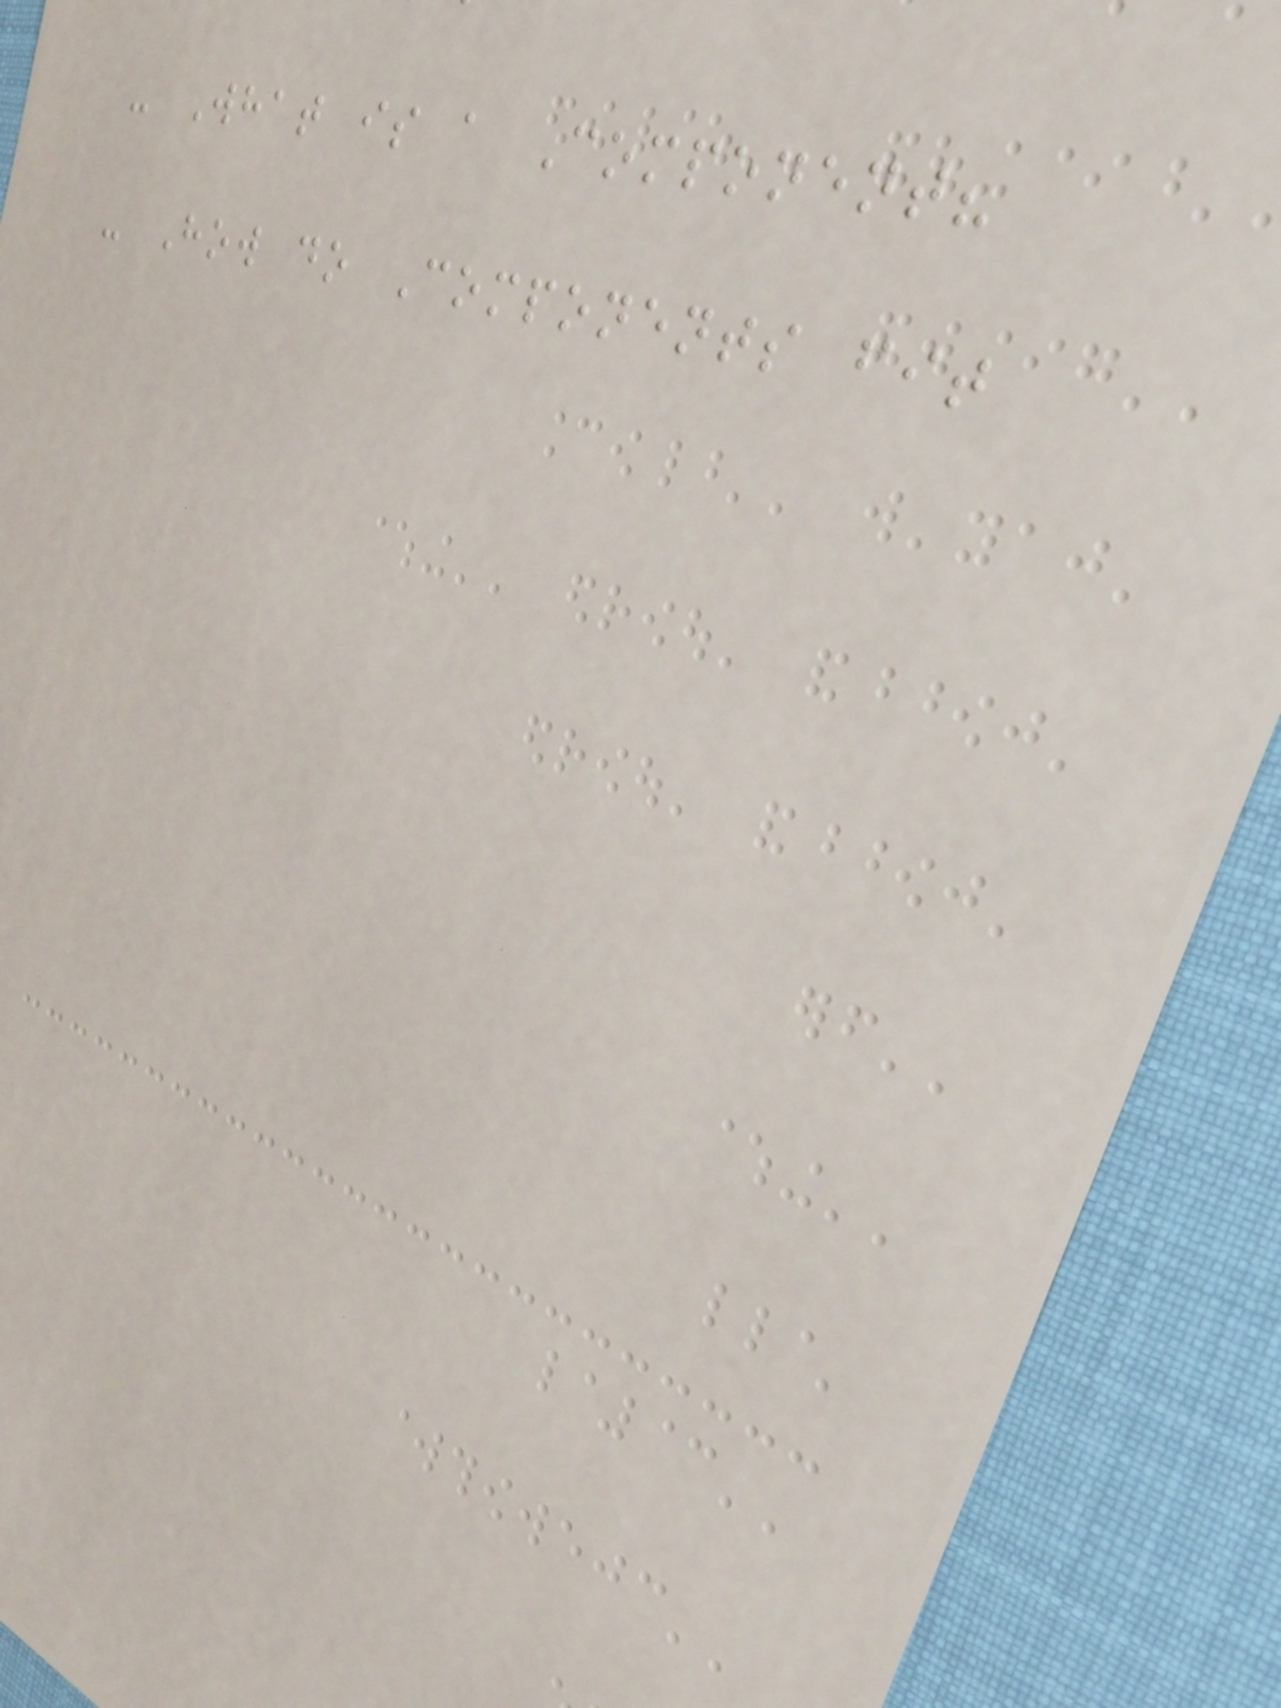- What is a Component?
- How do Components fit
